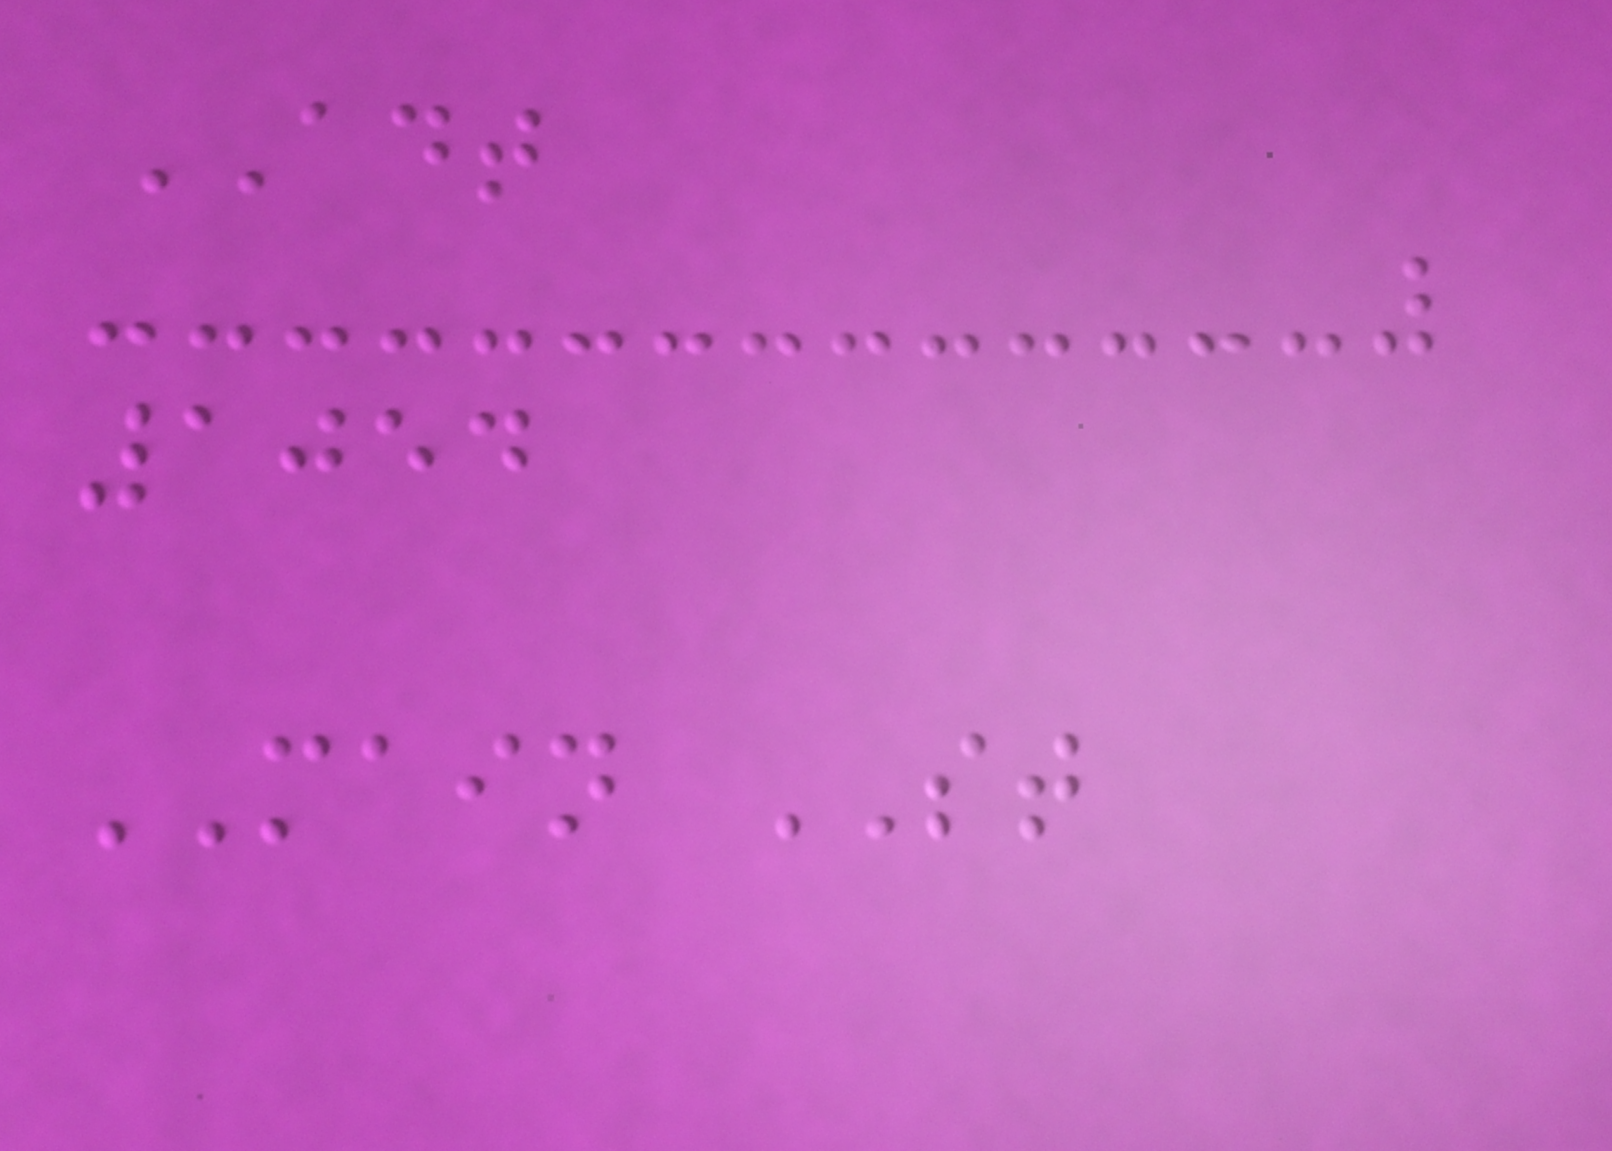ADT
1054
MAIN ST
